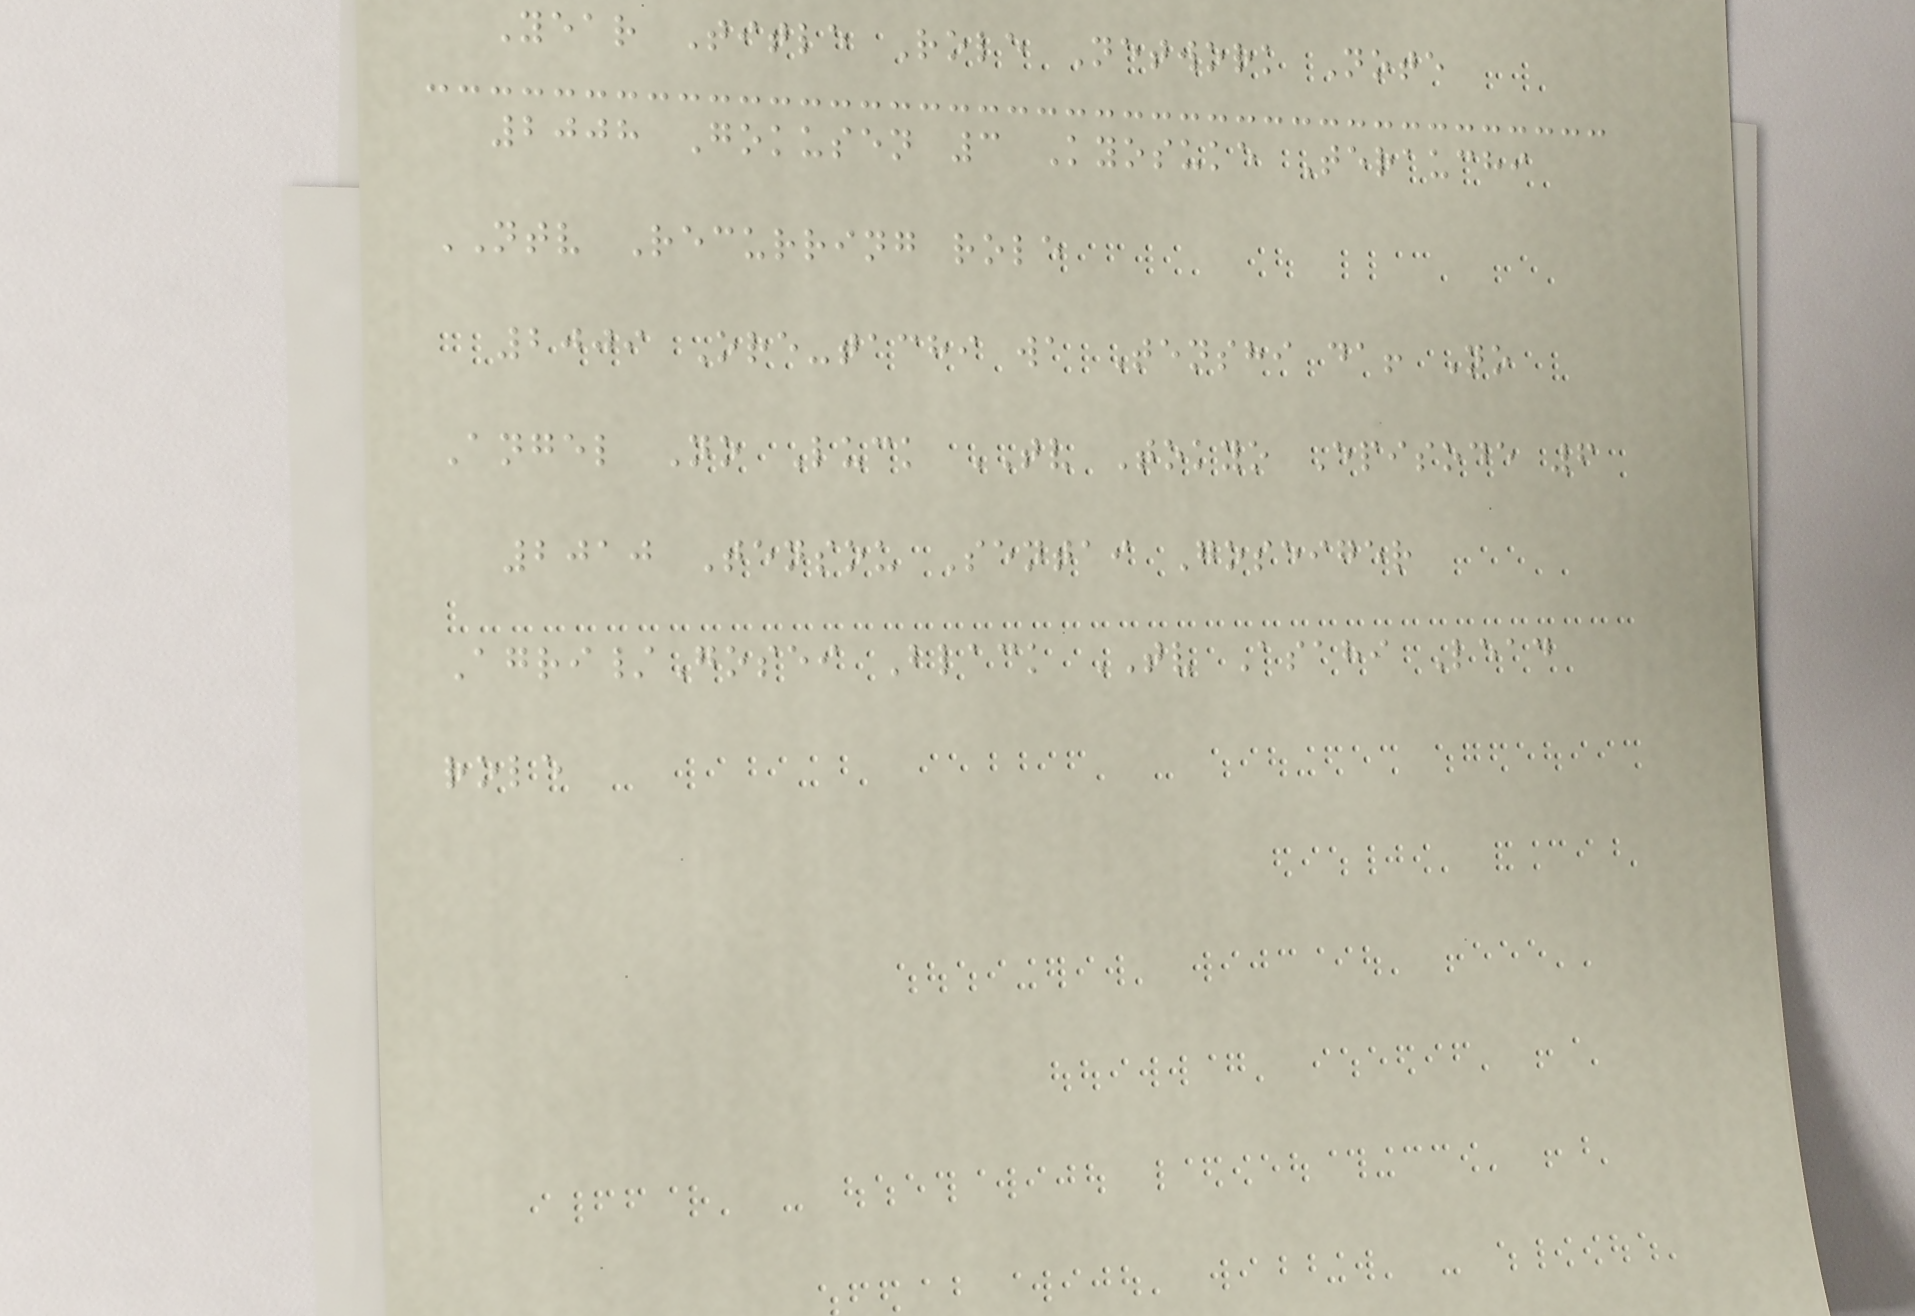Year Title Role Network Note
2008 Gokusen 3 Kyosuke Terauchi
NTV Recurring role
2009 Ore-tachi wa Tenshi da! No
Angel No Luck TV Tokyo Episode 6
2010 Tensou Sentai Goseiger
Agri/Gosei Black TV Asahi Lead
role
